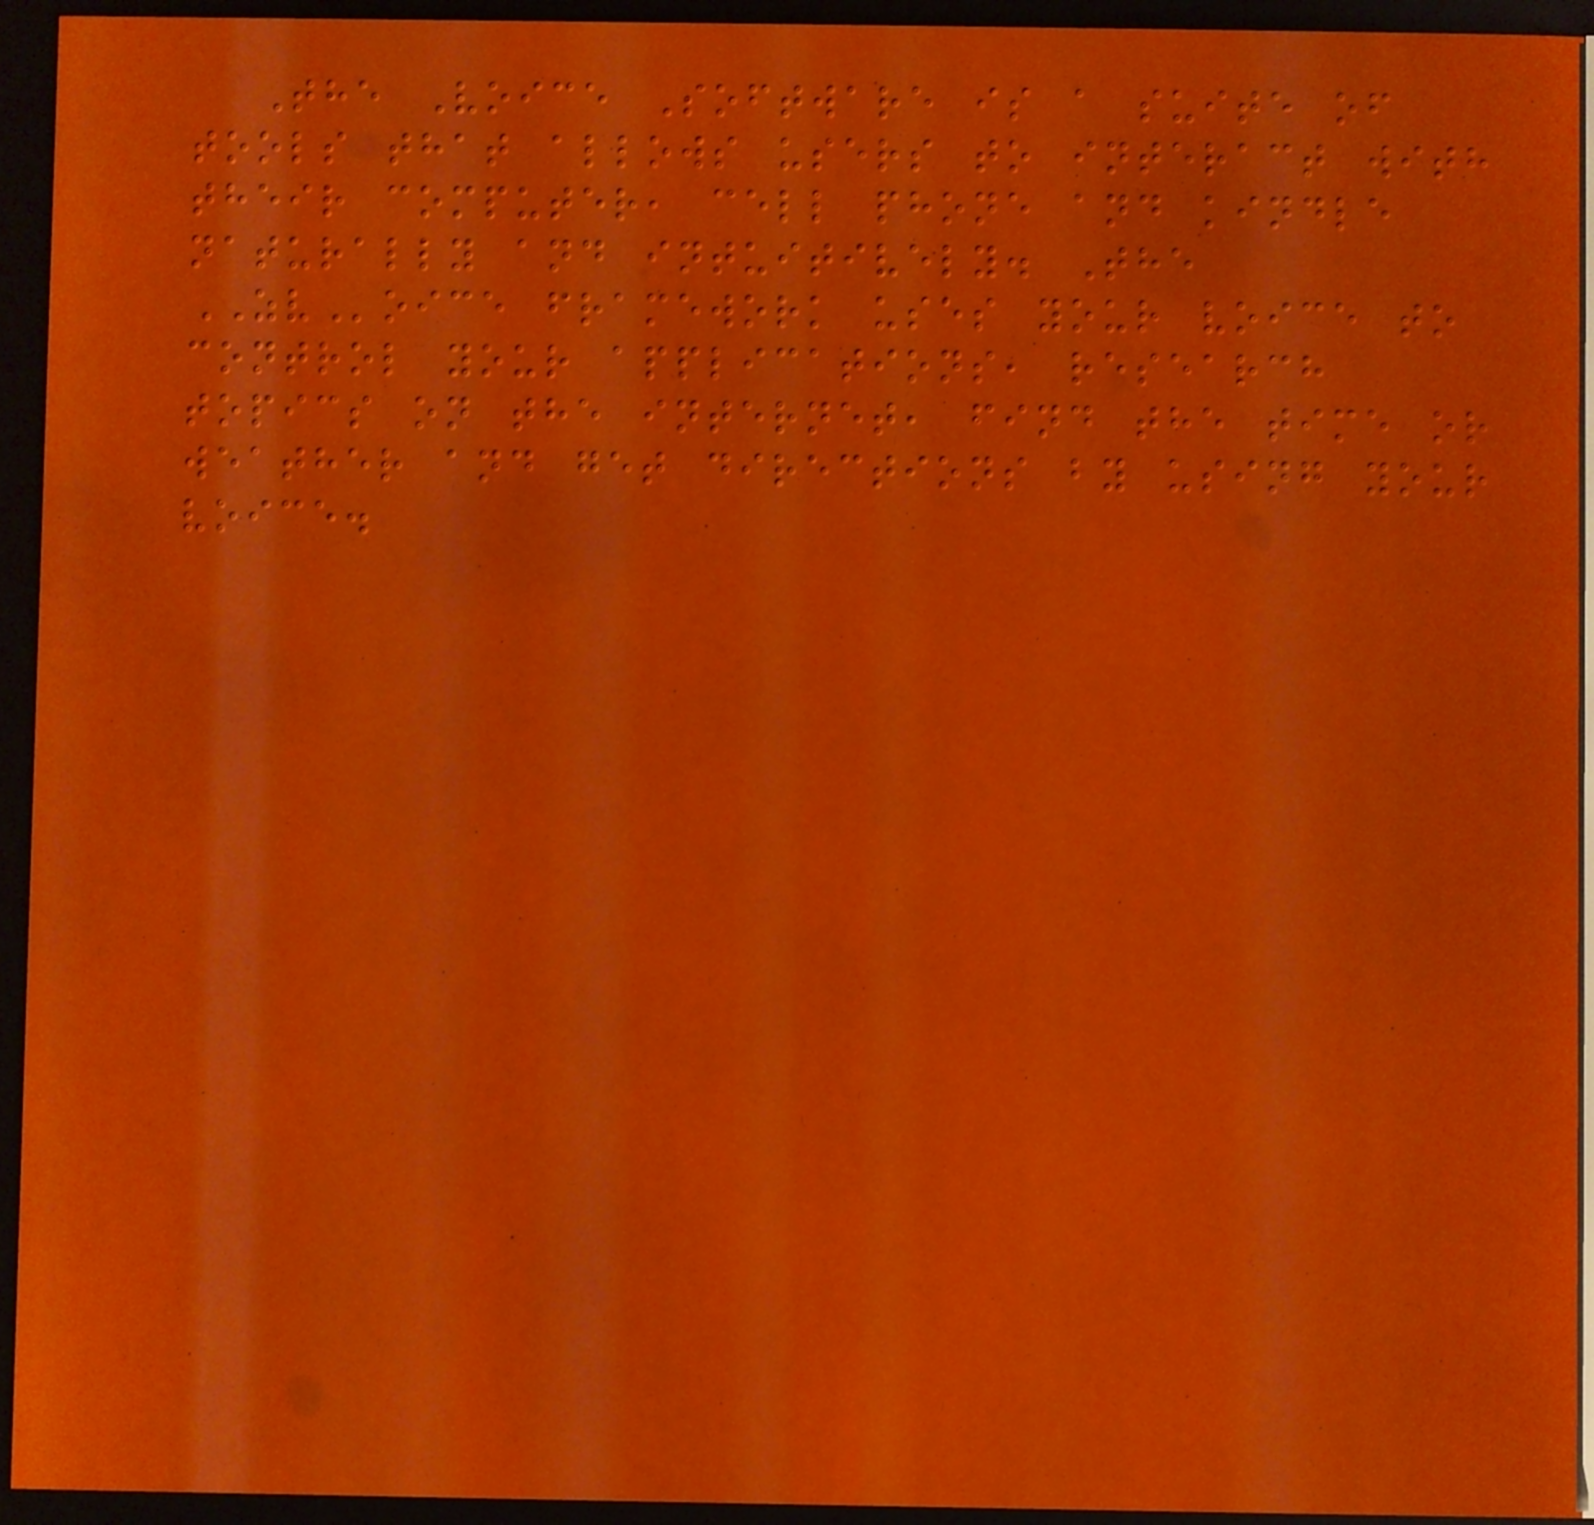The Voice Software is a suite of
tools that allows users to interact with
their computer, cell phone and kindle
naturally and intuitively. The
ZVoice framework uses your voice to
control your applications, research
topics on the internet, find the time or
weather and get directions by using your
voice.
